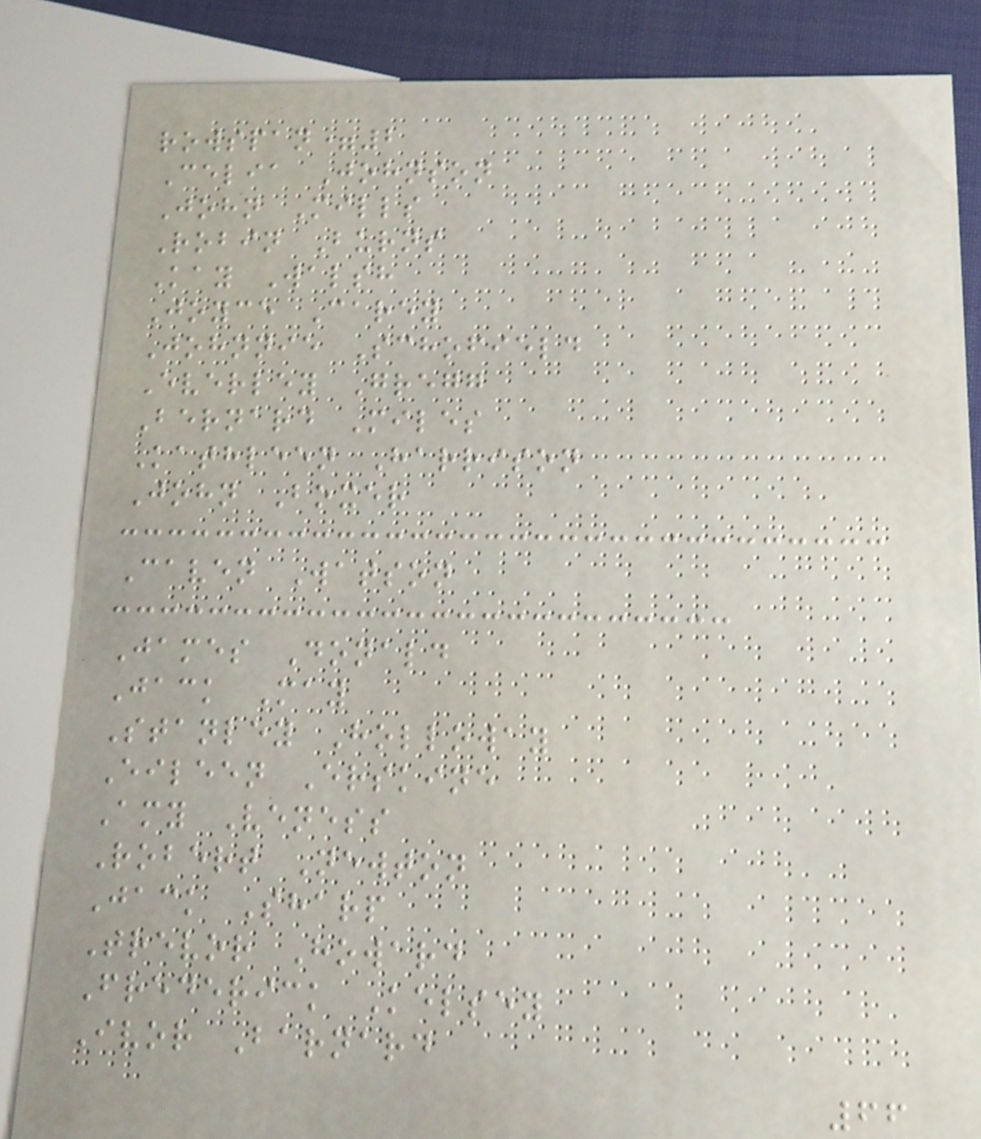rowspan=2
Celia Johnson
John Mills
Robin Burns
Kay Walsh
Joyce Carey
Johnnie Schofield
Everley Gregg
Bernard Miles
Kathleen Harrison
John Boxer
Caven Watson
James Donald
Jack May
Stanley Holloway
Eileen Erskine
Amy Veness
Robert Newton
Jack Sharp
Trevor Howard
Frederick Kelsey
Ivor Barnard
66
